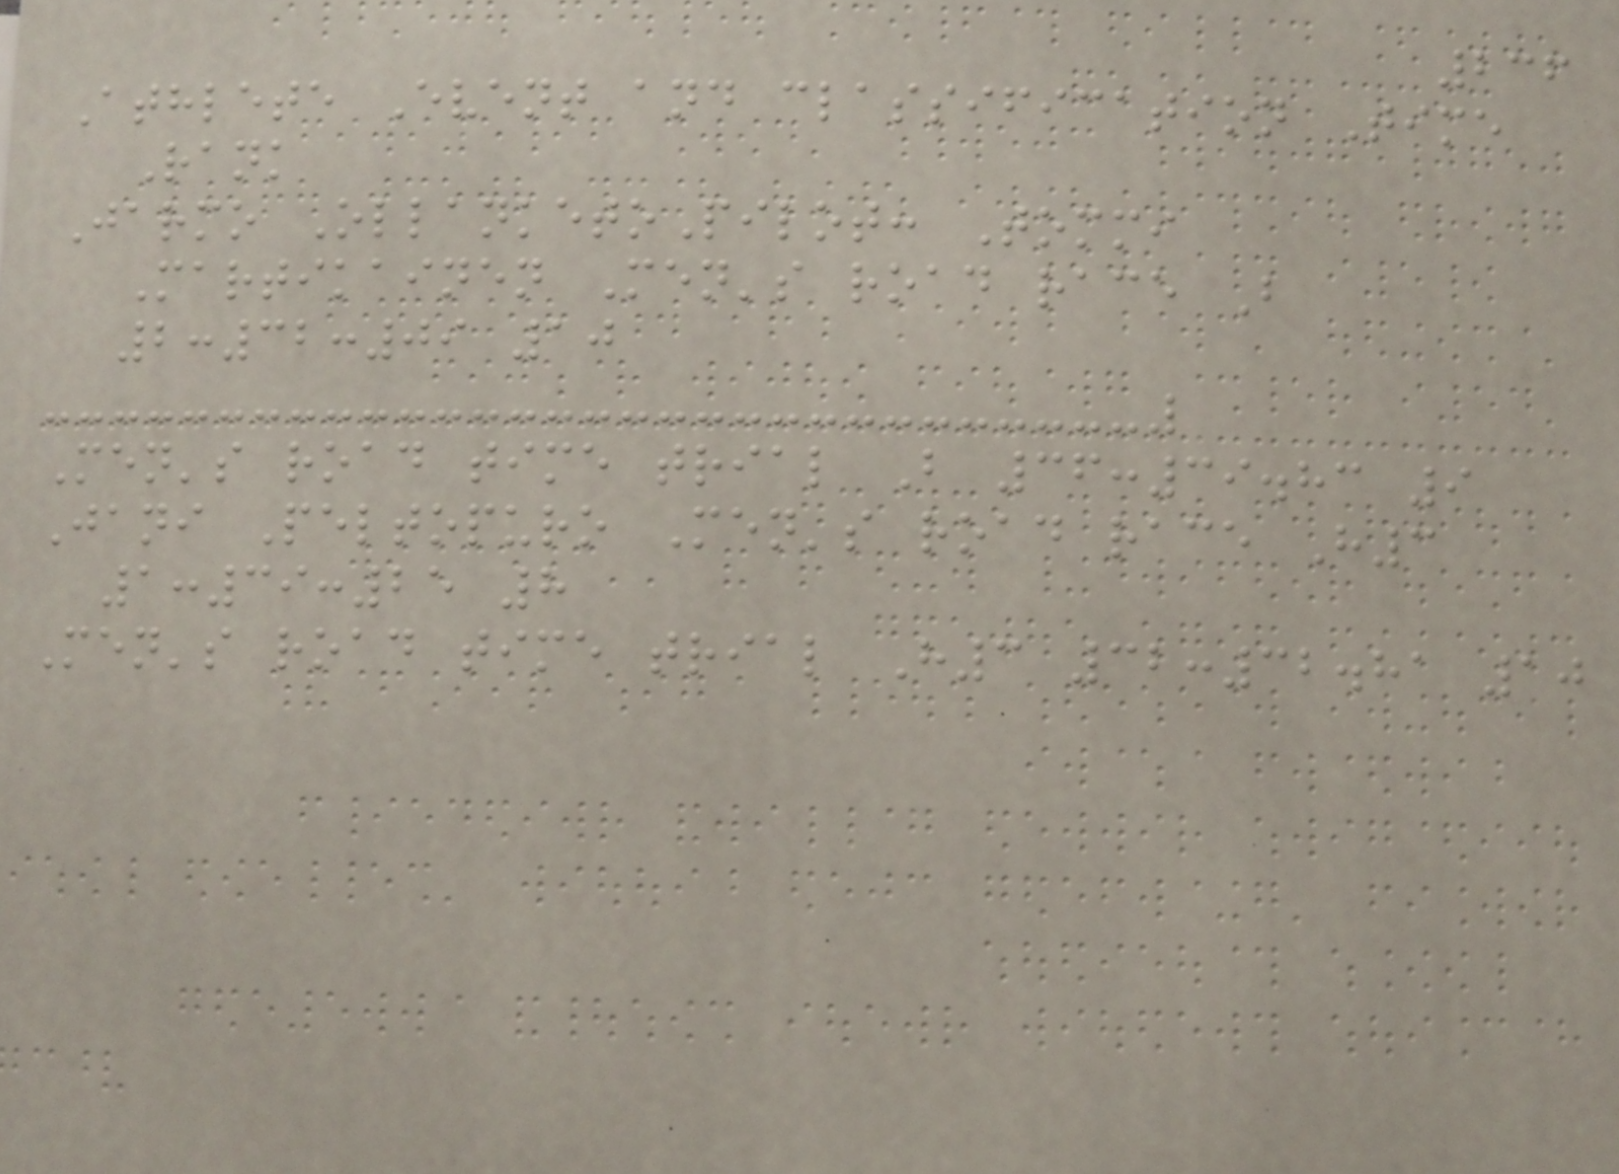236
Athlete Event and classification Time
Rank
Jarmo OllanketoPilot: Tommi
Martikainen Men's road race B
2:32:09 10
Men's road time trial B 36:39.83 9
Jani Peltopuro Men's road race H3
1:39:25 8
Men's road time trial H3 32:32.81 10
